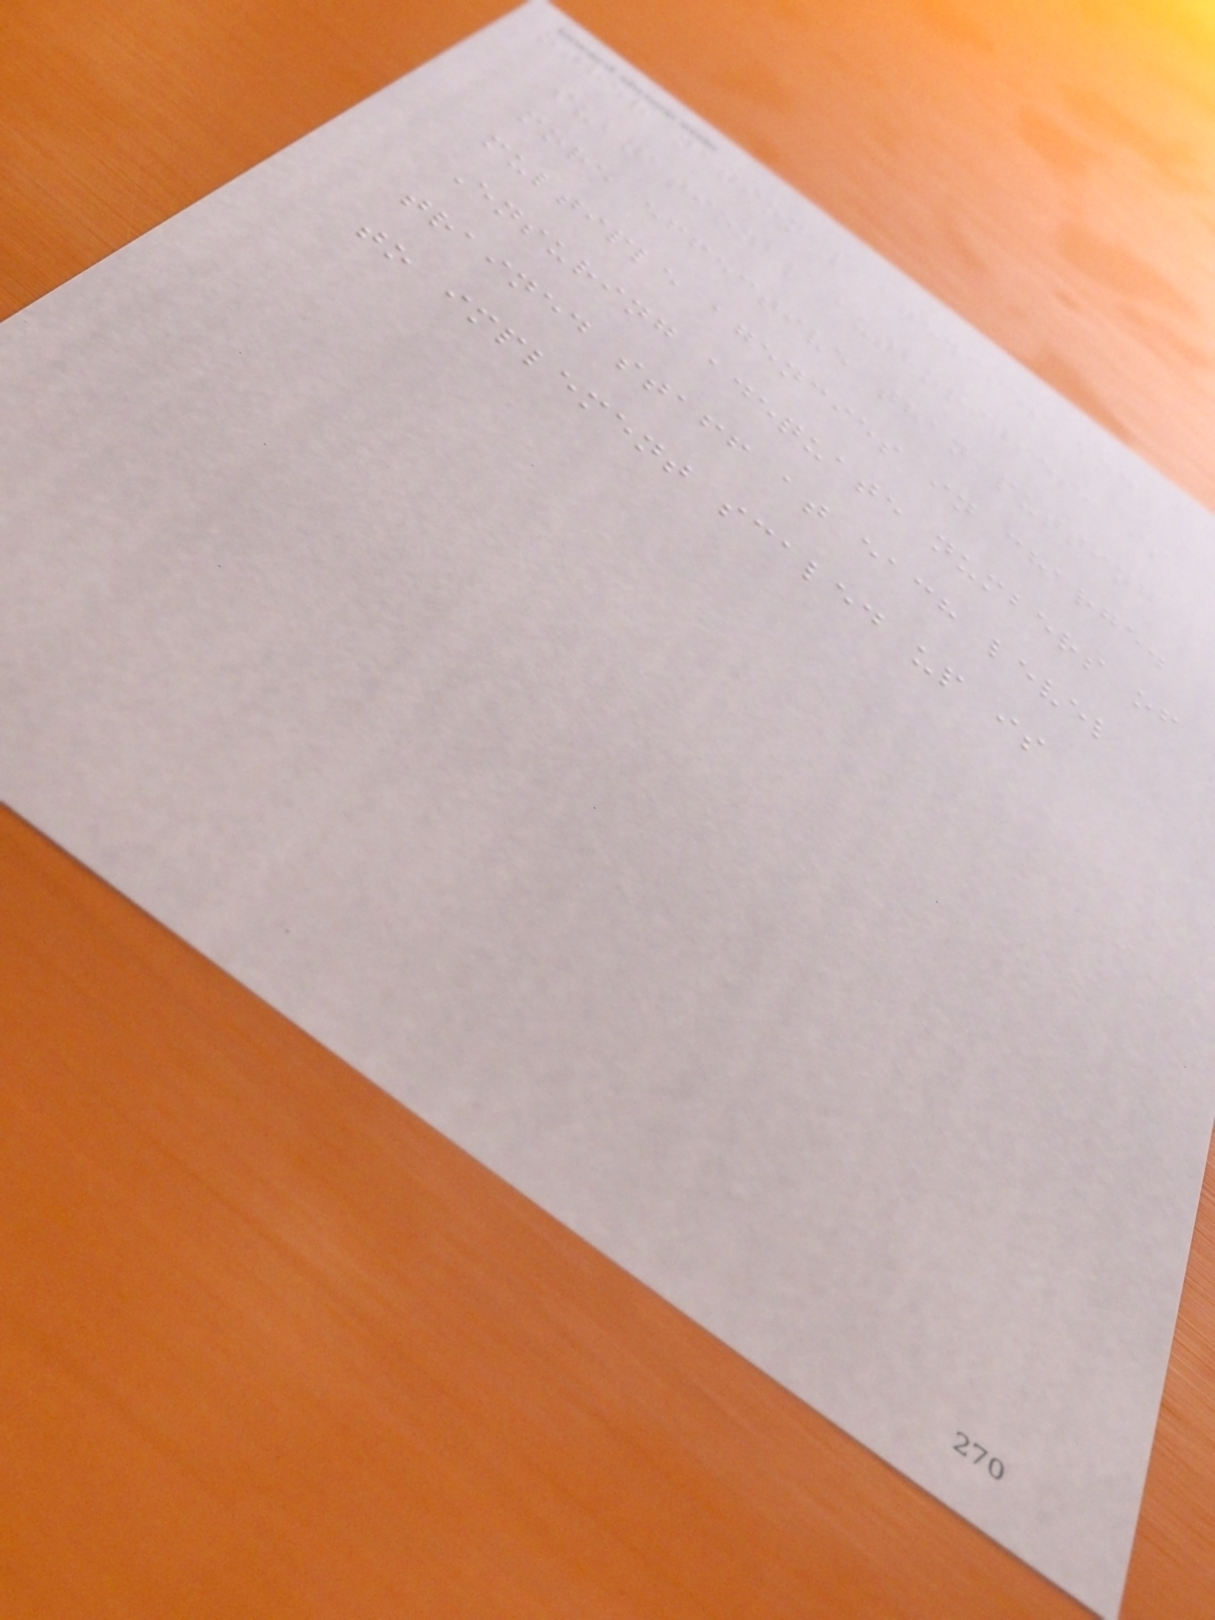other national agencies and
subnational authorities, is
more effective than putting
multiple agencies in charge.
Ensuring adequate numbers of
trained staff at each level
to implement scaled up is
